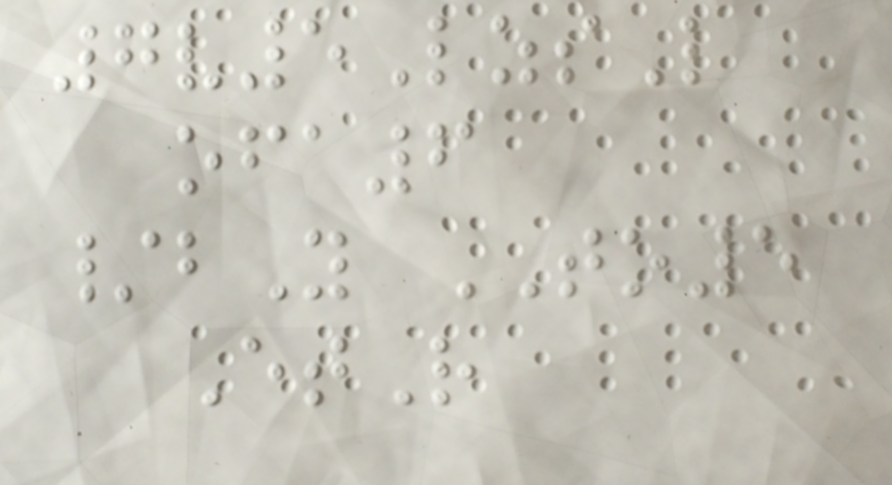7v5LzsL
ofa6
/bY TO5
EtR
